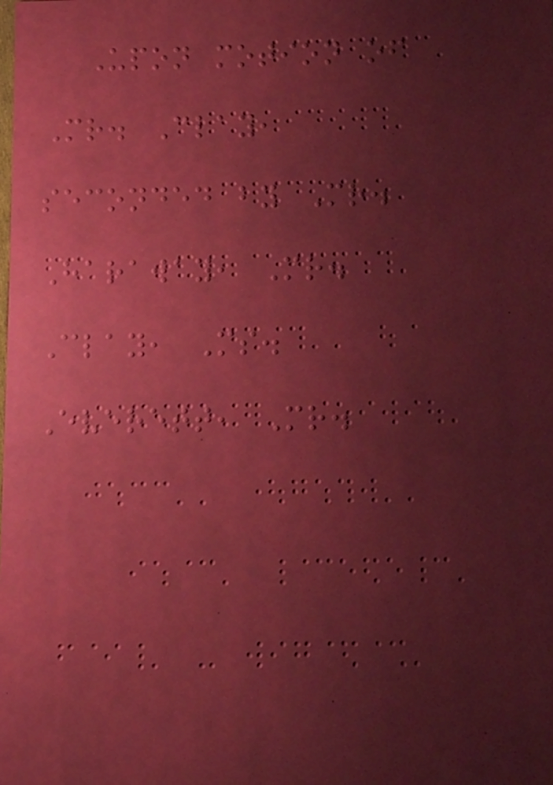Upon motion of
Mr. Clay,
seconded by Mr.
Haraway, Mr.
Clay, Ms.
Everett, Mr.
